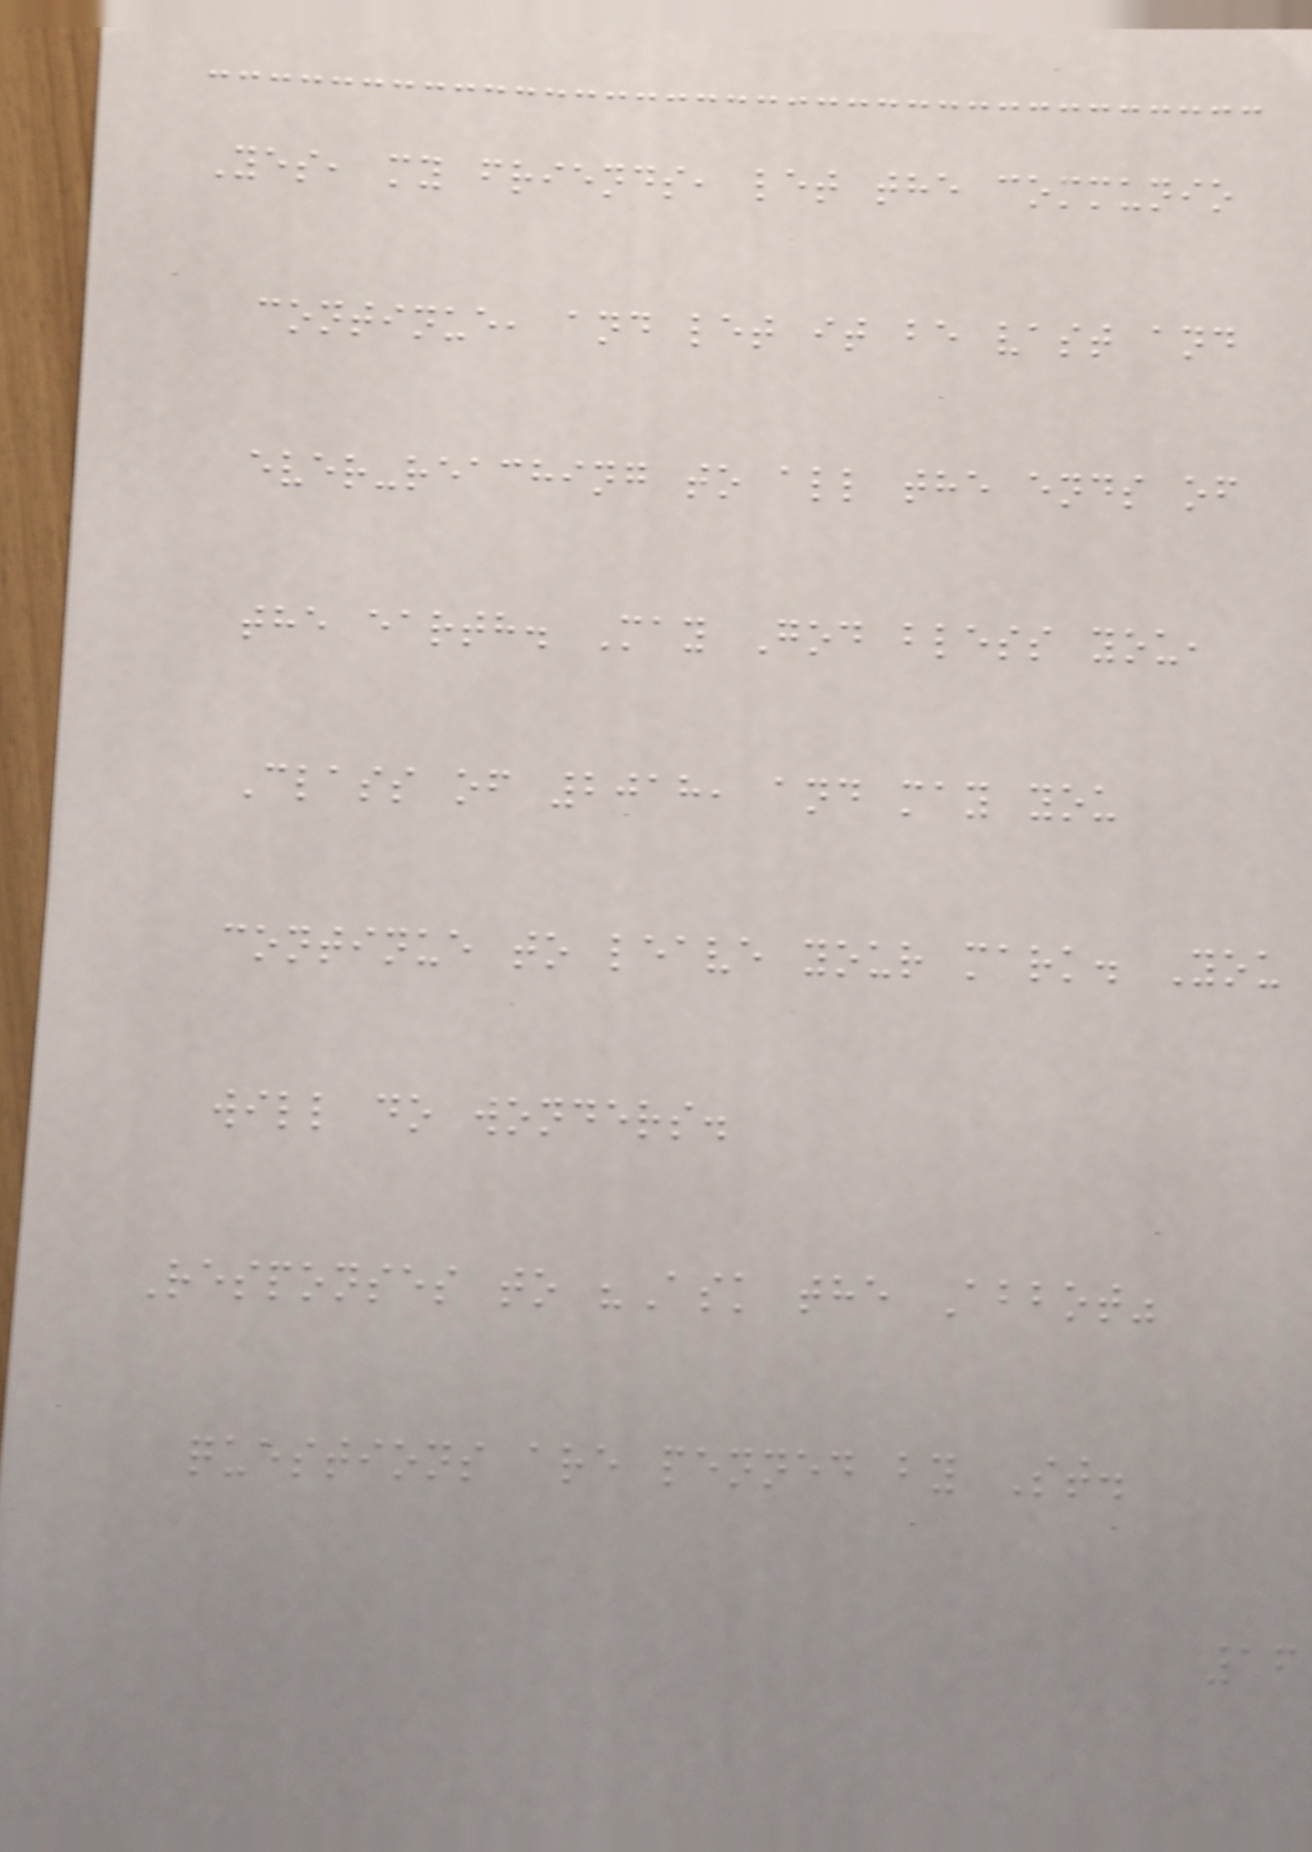Yes, my friends, let the communio
continue, and let it be vast and
ever-reaching to all the ends of
the earth. May God bless you,
Class of 2018, and may you
continue to leave your mark. You
will do wonders.
Responses to "Ask the Abbot"
questions are penned by St.
16
